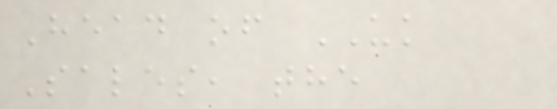Head of UK
Sales, the
